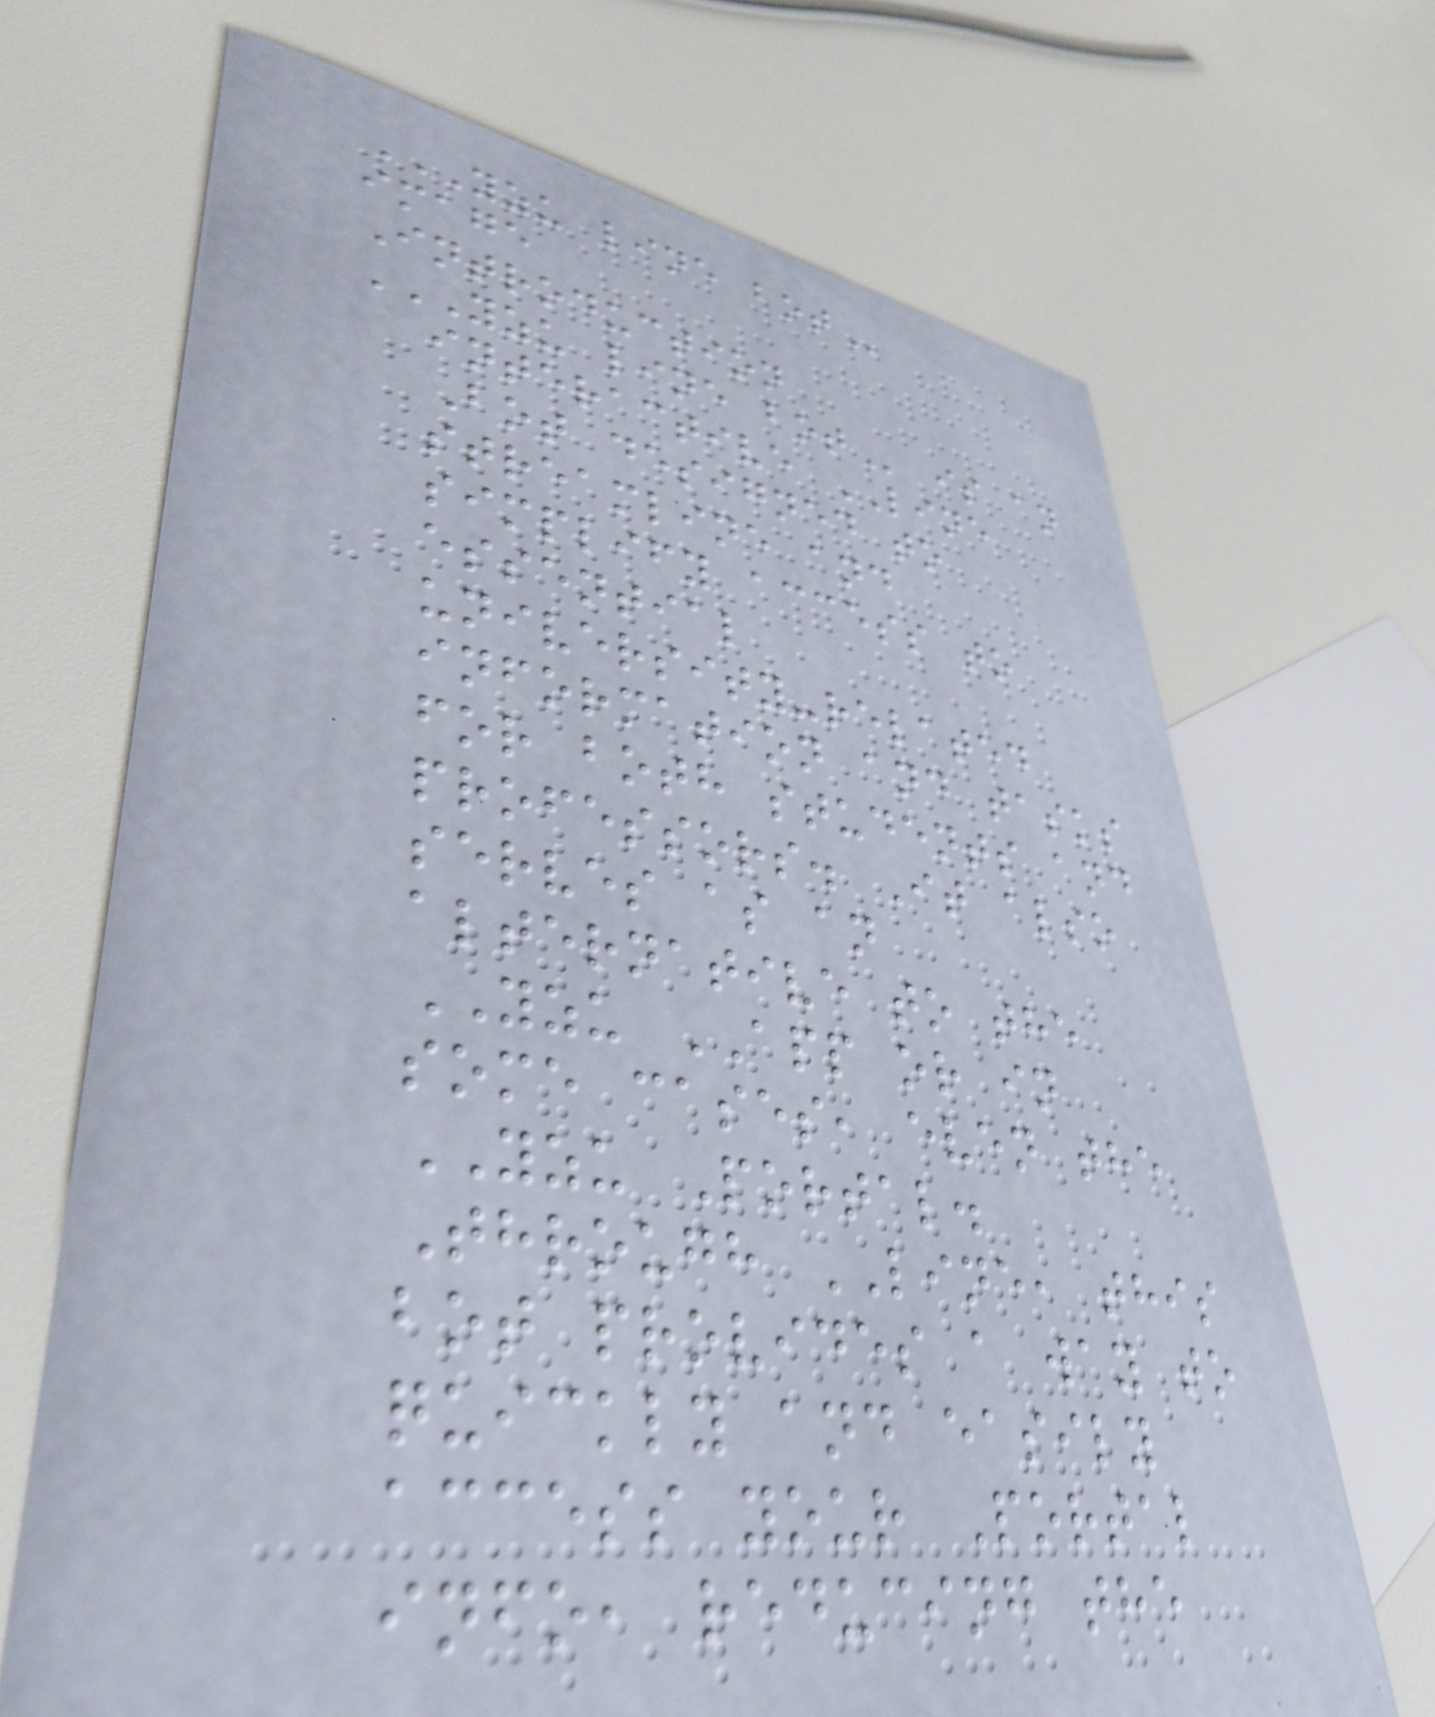YZU LINE BOT
image
Introduction
YZU LINE BOT is an
interactive LINE
Bot designed to
streamline and
simplify access to
essential
university-related
information and tasks
for both students and
professors. It also
serves as an
alternative to the
YZU APP or in
some cases, even the
YZU Portal.
Through LINE, this
bot provides a way to
quickly and easily
access your Portal
info, reducing the
